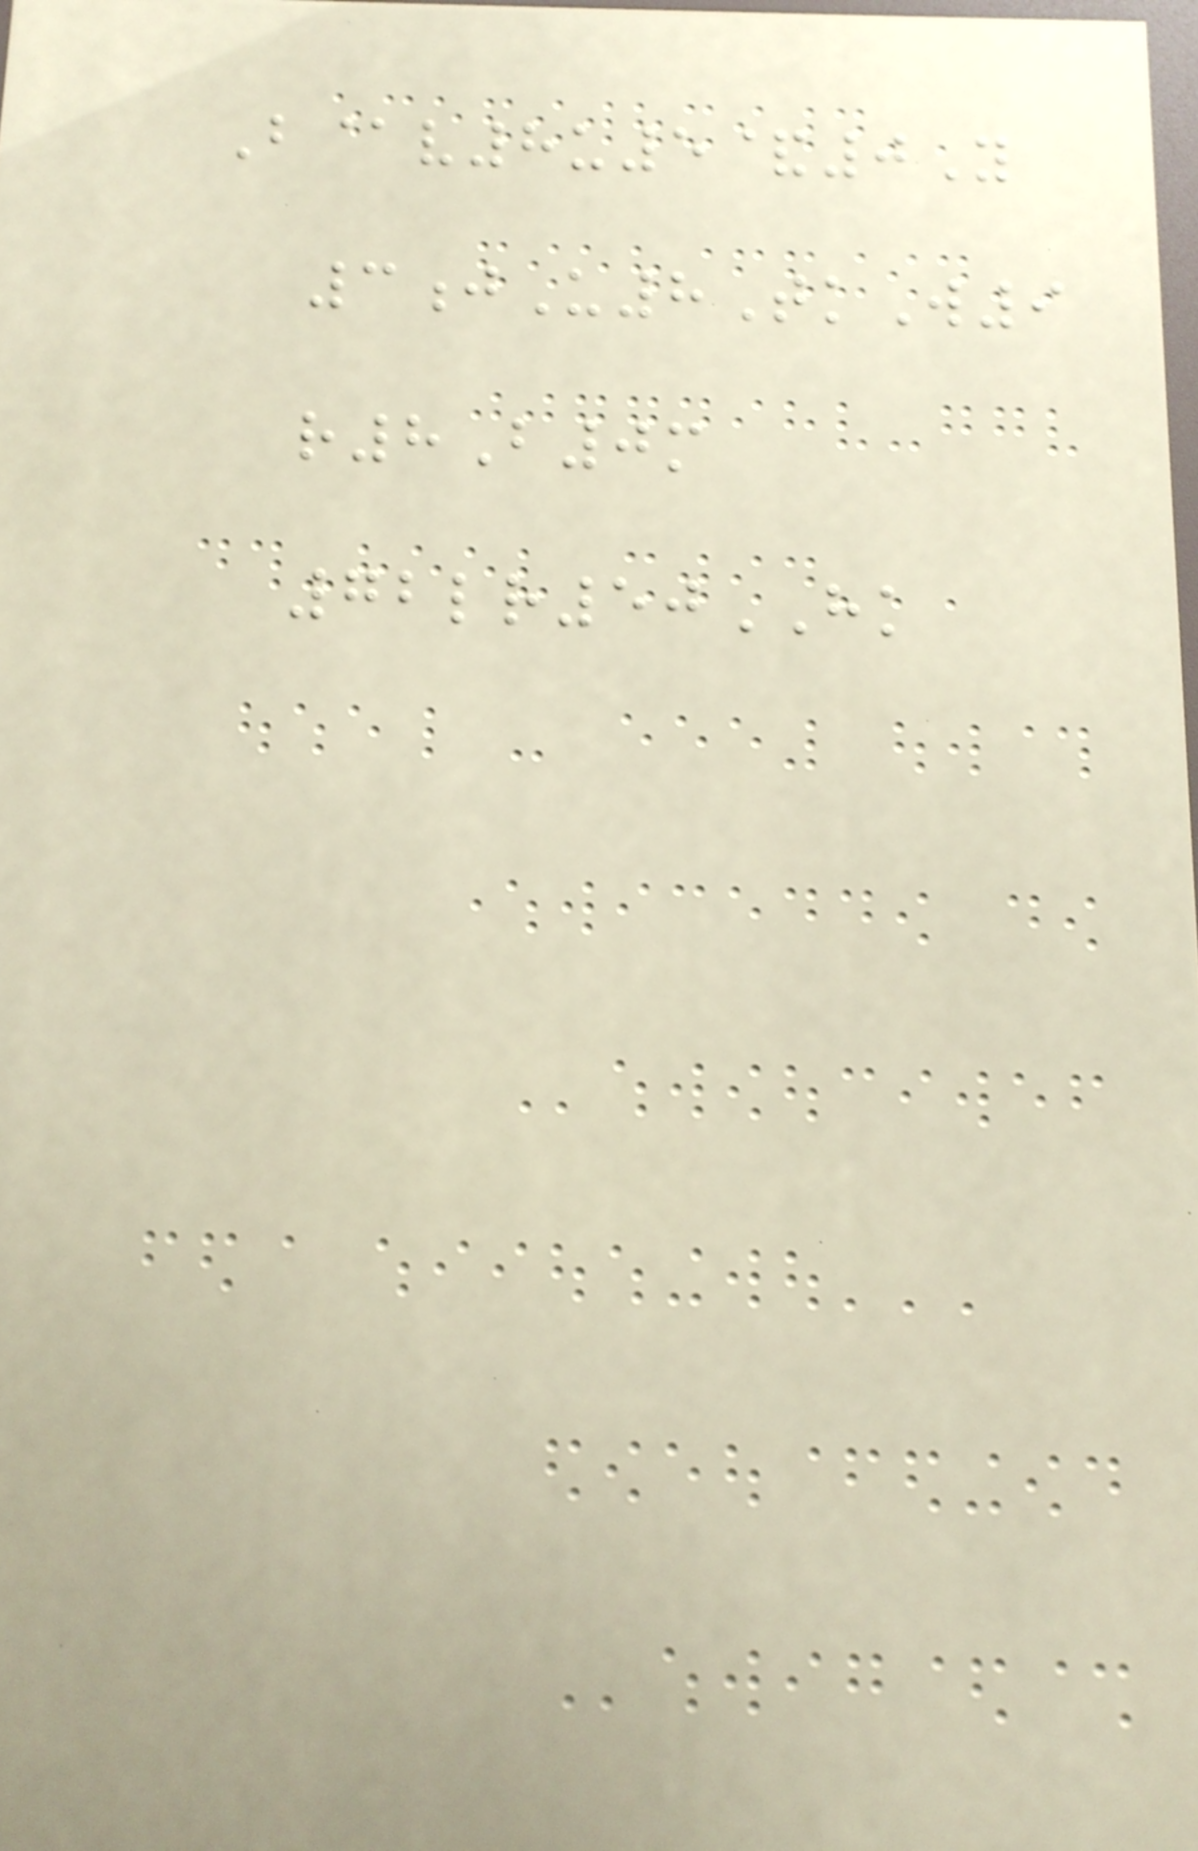B@v8u5&0Y
3jU8TkW9
r8B0m
72lr50HK
